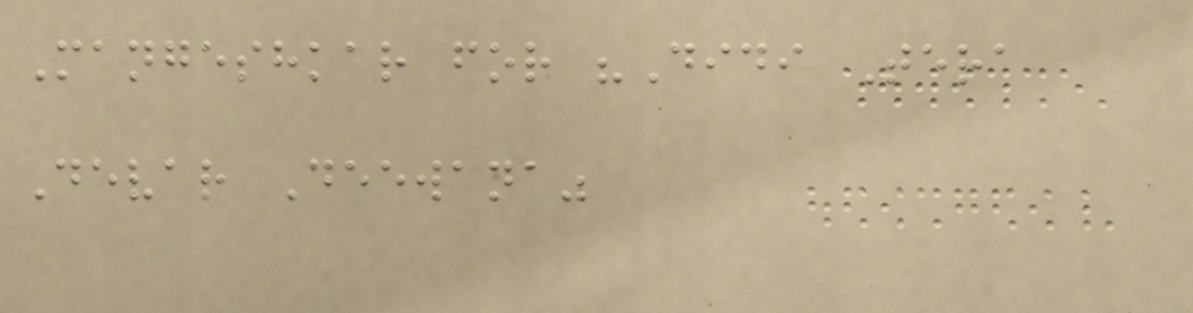Mangeshkar for "Didi Tera
Devar Deewana"
